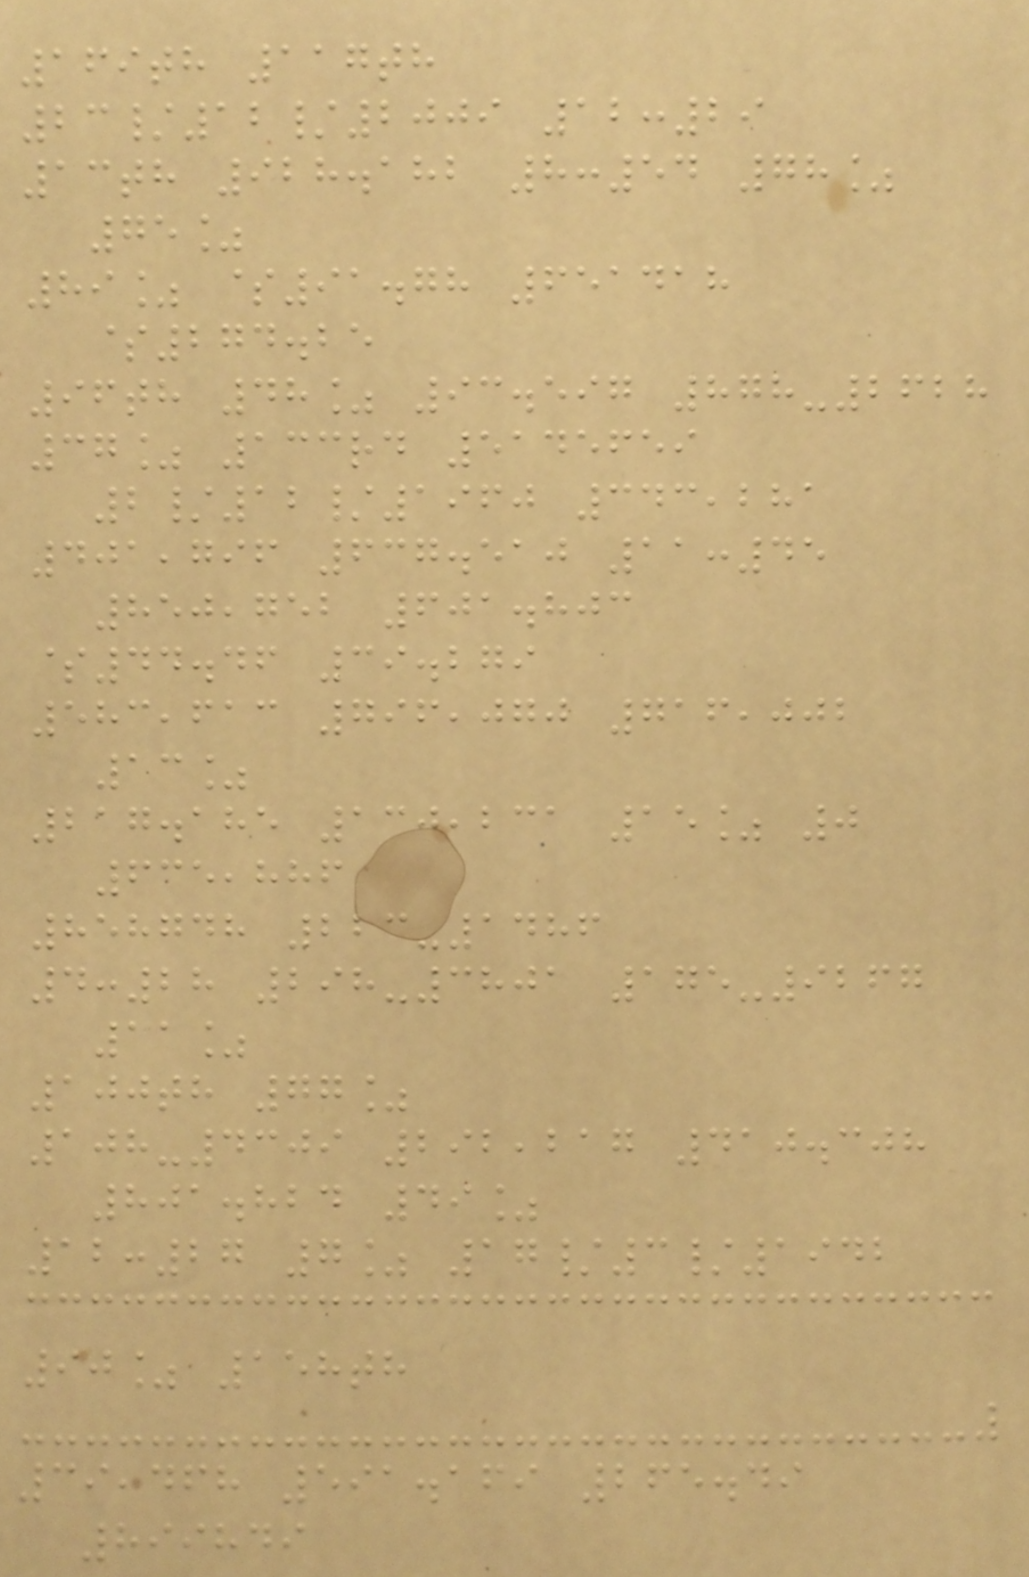169th 117th
23/12/2009 12:29
13th 928.182 8:54 78%
75%
89% $91.78 651418
$274.25
96th 48% 93.597 878-2628
37% 133rd 5145659
2/12/1960 343,281
401,796 637.510 11:45
850,752 601.803
$44.46 39.279
583,613 796,070 716,002
13%
217.185 130,231 15% 0
635,886
858748 223-1486
4:28 298-3801 175-9267
11%
100th 77%
108-4309 292,217 410.308
801.824 49%
12:27 7% 17/3/1942
90% 158th
39,468 591.169 265.49
899849
